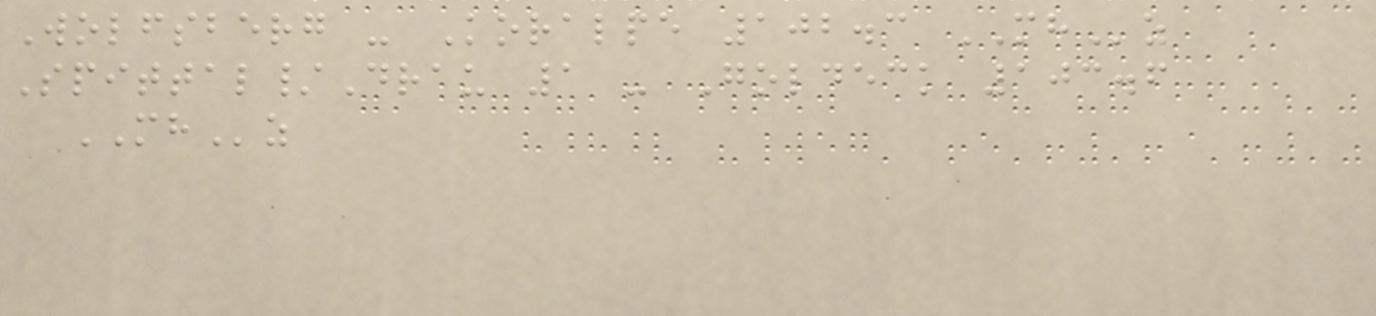Wolfsberg - Koralpe 102.3 MHz
Spittal/Drau 1 - Goldeck 103.6
MHz
